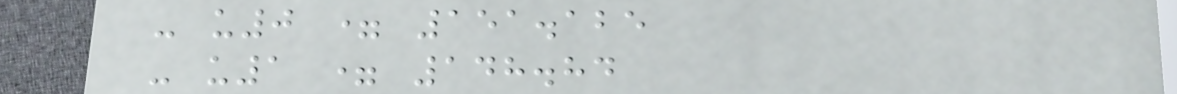- u0 = 151.125
- u1 = 148.84
